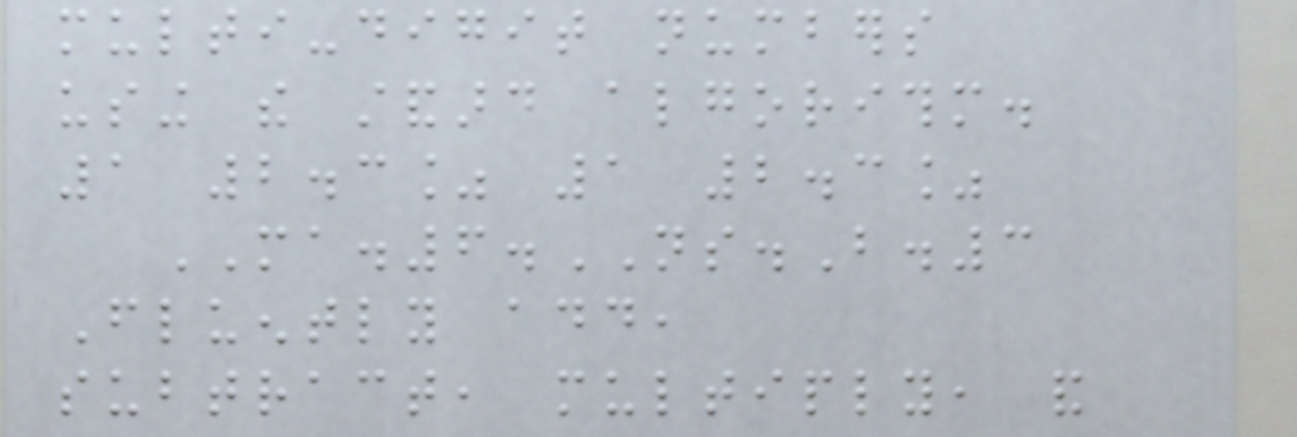multi-digit numbers
using the standard algorithm.
1 2.3% 1 2.3%
MA.6.NS.B.3
Fluently add,
subtract, multiply, and
